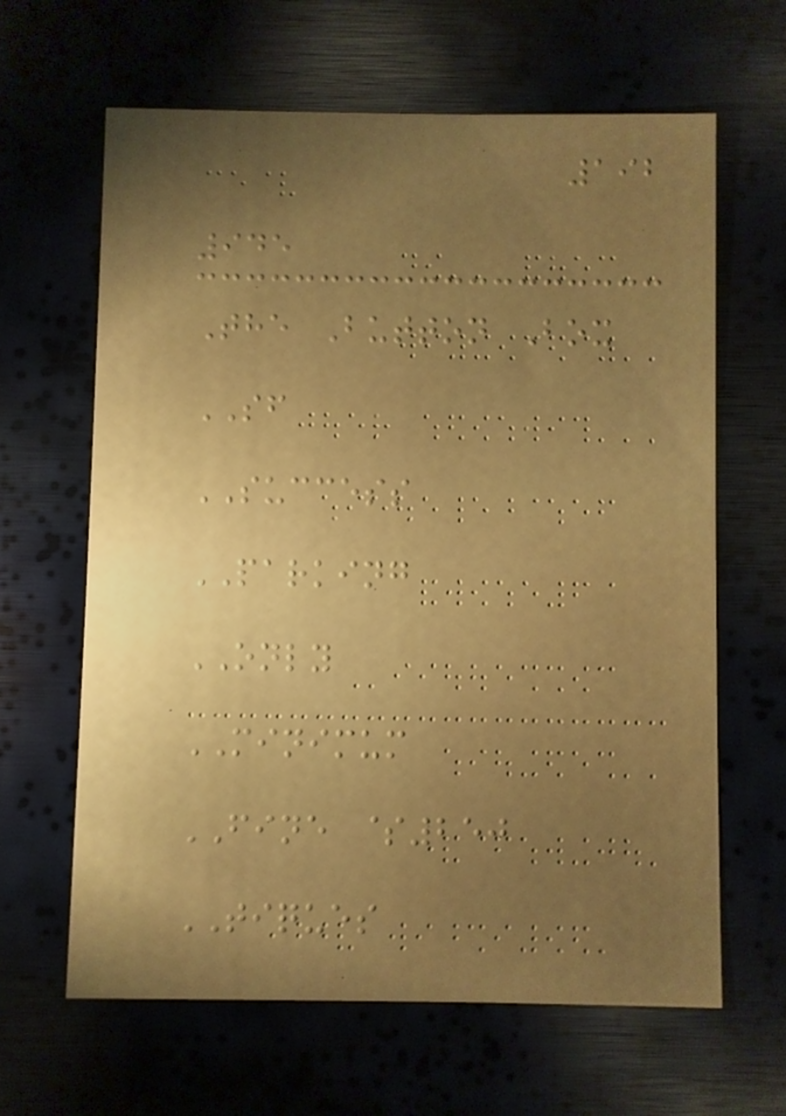192
945
The Button Box
SF
SUCCESS
PARKING
ONLY
MINIMUM
FINE $250
TIQUES
